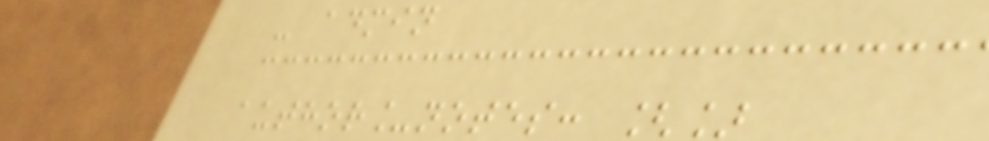- admin
author_notes: []
